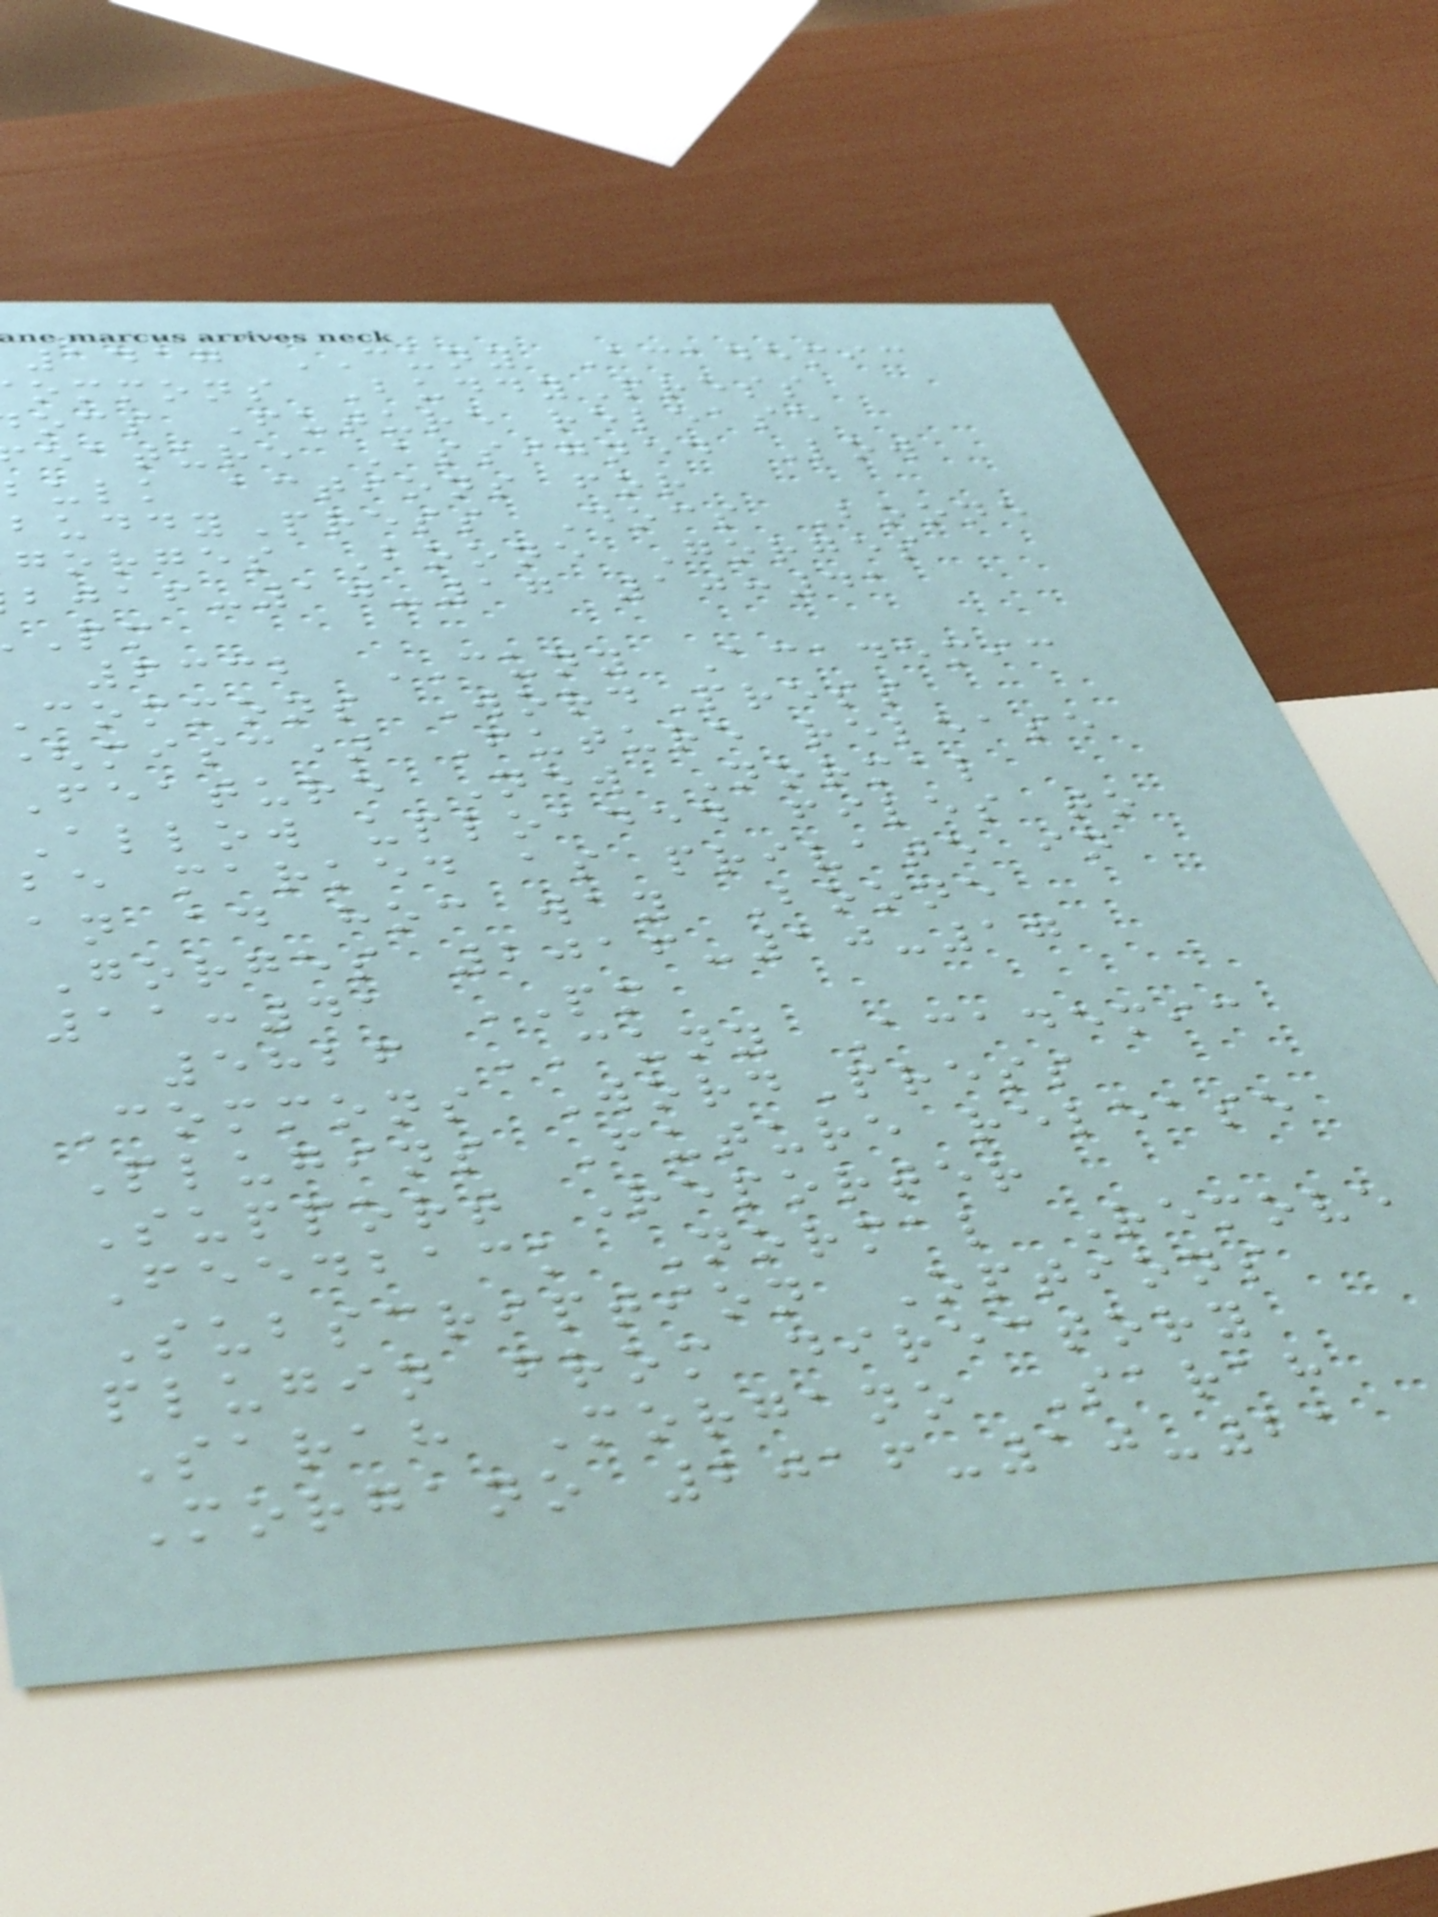1417 CUNY Academic
ommons BuddyPress
ocs Future release
eature Assigned Low
bulk actions for
uddyPress Docs Boone
gorges Boone Gorges
-10-17 10:41
6332 CUNY Academic
commons WordPress
misc) Future release
Feature New Normal
Allow uploaded files to
be marked as private in
an ad hoc way Boone
Gorges 2016-10-17
11:41 PM
5826 CUNY Academic
Commons WordPress
Plugins Future release
Support Reporter
Feedback Normal Remove
Subscription Options
plugin from directory
Sarah Morgano Sarah
Morgano 2016-10-21
